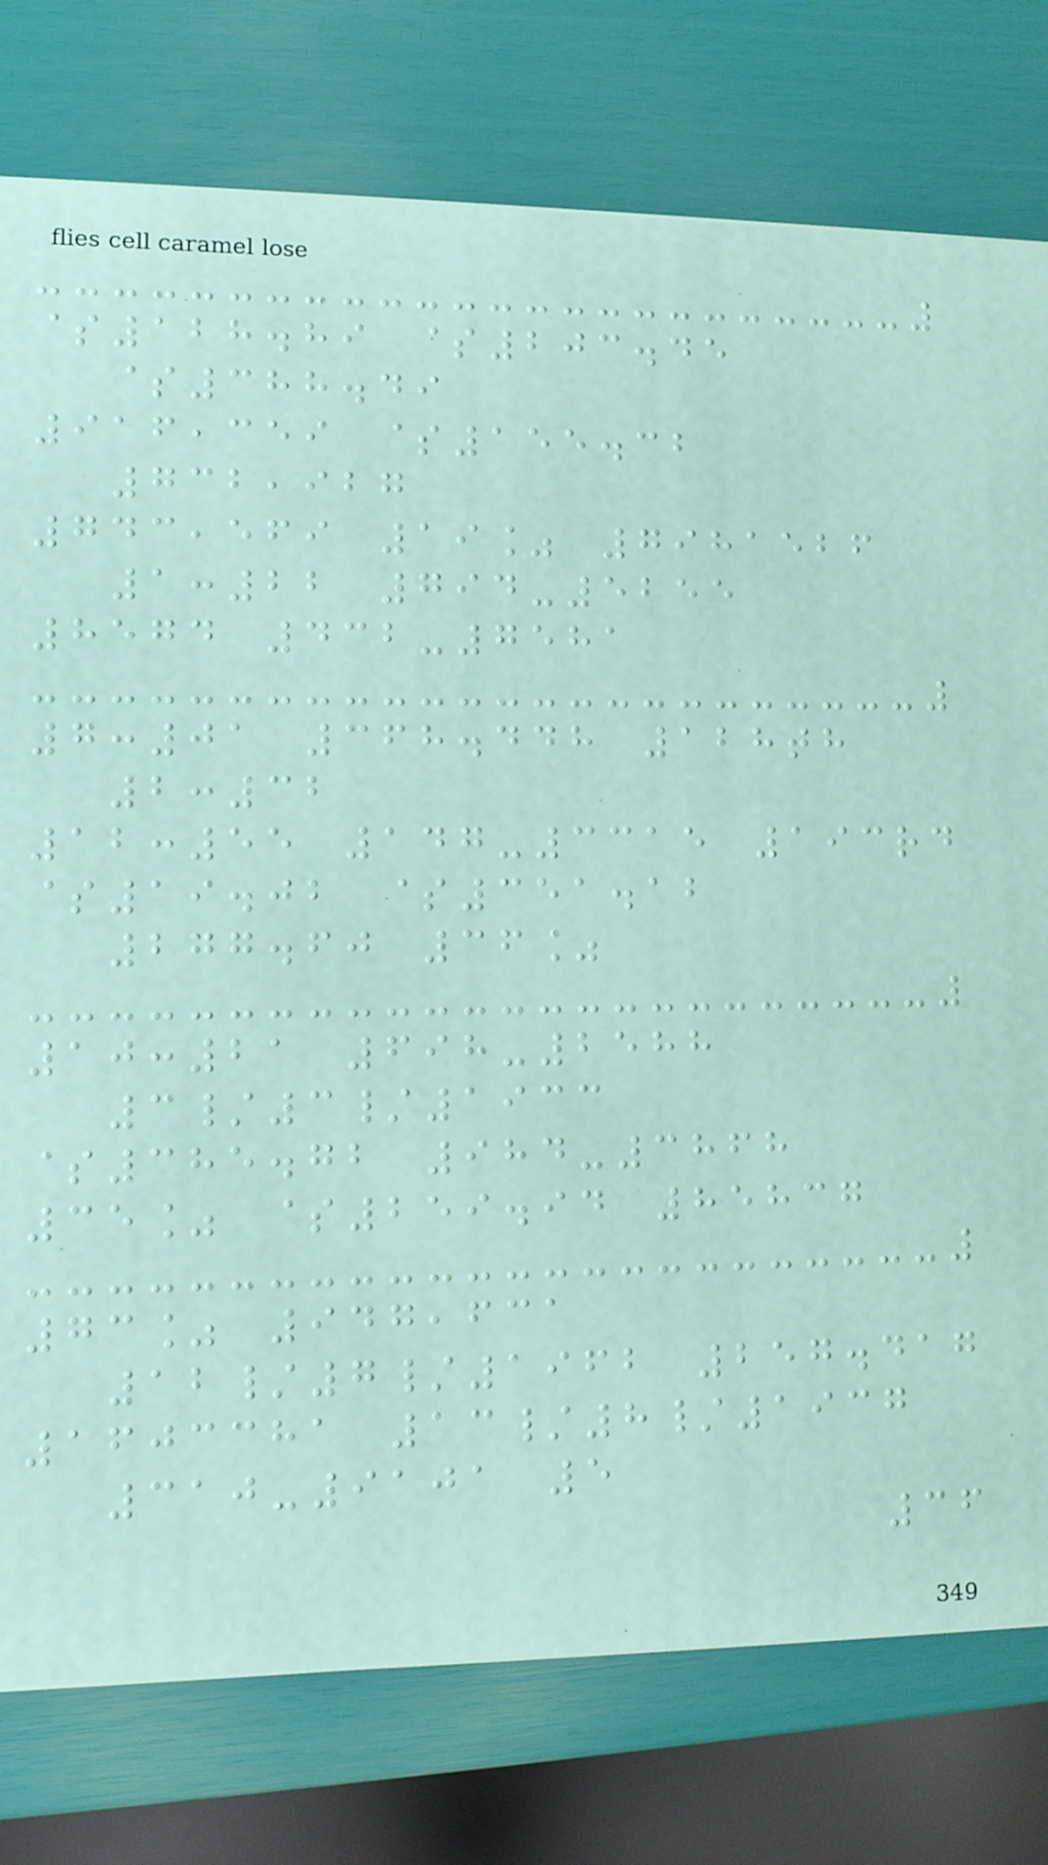$128.89 $203.45
$388.49
916,359 $155.32
732,927
743,569 19% 7981526
1:22 794-5255
8574 432-7581
7:01 368.448 128th
2:32
12:55 147-3315 193rd
$19.02 $351.12
277.60 36%
10:21 698-2588
3/3/1933
$385.72 984-3868
35% $259.94 85837
73% 947,631
12/7/1962 257.417
1603381 13/8/1937
310-9101 5
36
